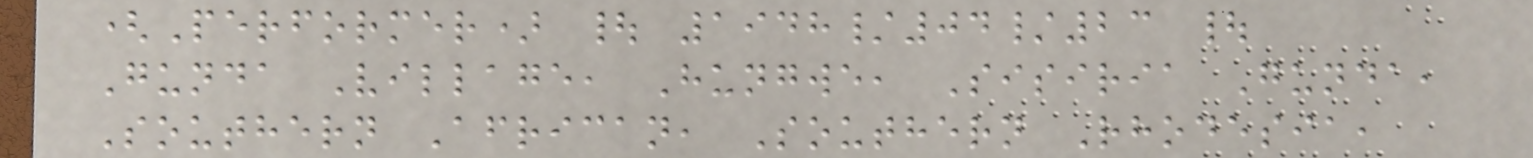(Performer) | 1948/04/23 |
Gunda Village, Hungwe, Sisiria Gunda,
Southern African, Southern Rhodesia,
